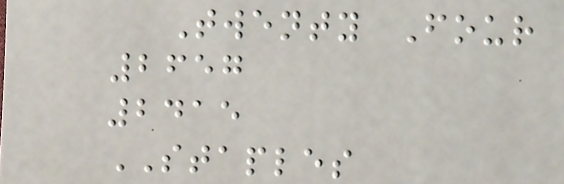Twenty Four
2657
2415
STAPLES
